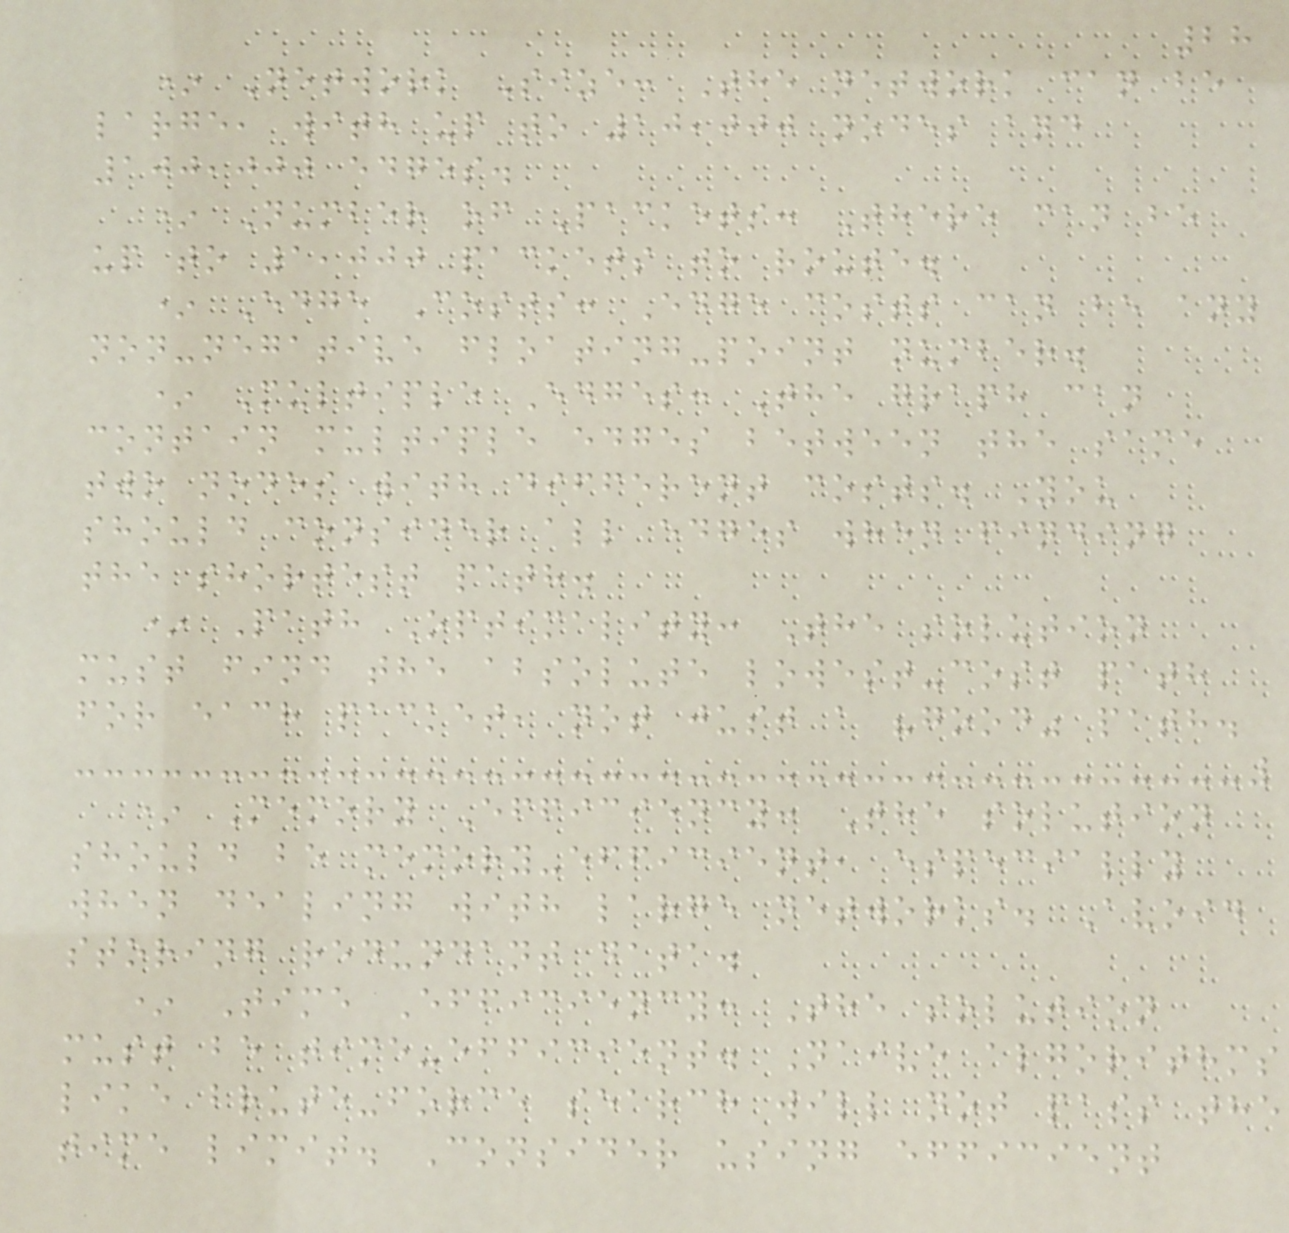28
* Network Size: The network can be
large, with up to 10,000 nodes and
100,000 edges.
* Number of Packets: There can be
up to 1,000 packets to route.
* Edge Costs: Edge costs can be any
non-negative floating-point number.
* Multiple Edges: The graph can
contain multiple edges between the same
two nodes with different costs. You
should consider all edges when finding
the shortest path.
* Path Optimality: The solution
must find the absolute lowest-cost path
for each packet, not just a "good" path.
* Memory Efficiency: The solution
should be memory-efficient, especially
when dealing with large networks. Avoid
storing redundant data.
* Time Efficiency: The solution
must be time-efficient. Naive algorithms
like brute-force search will not pass the
time limit. Consider using efficient
